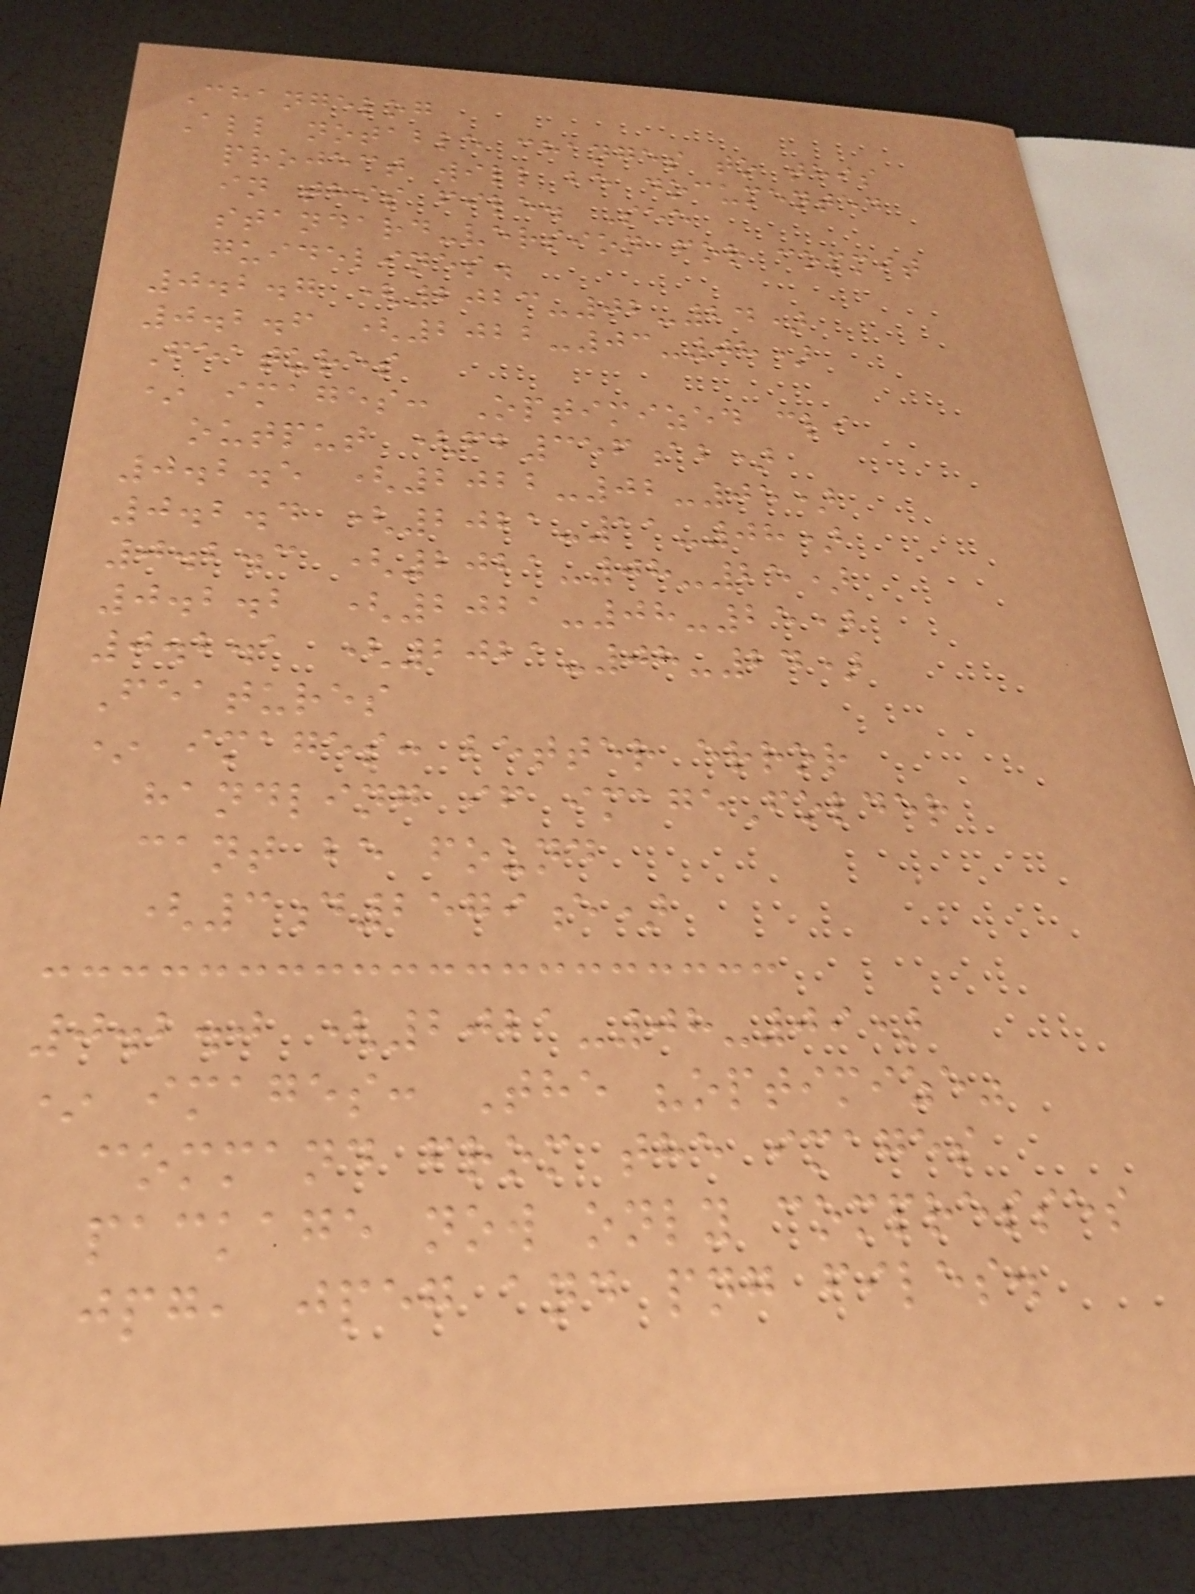Changelog
All notable changes to this
project will be documented
in this file. See
standard-version for commit
guidelines.
0.2.7 (2023-02-24)
0.2.6 (2022-03-08)
Features
* images: Optimized cli
output (fb356ab)
0.2.5 (2022-02-05)
0.2.4 (2021-11-08)
0.2.3 (2021-08-25)
0.2.2 (2021-08-25)
0.2.1 (2021-08-24)
Features
* images: better error
handling if imageFolder
cant be found
(3d2579e)
0.2.0 (2021-08-09)
* images: The "optimize"
command from the images
package now only compresses
jpg, jpeg and png files.
